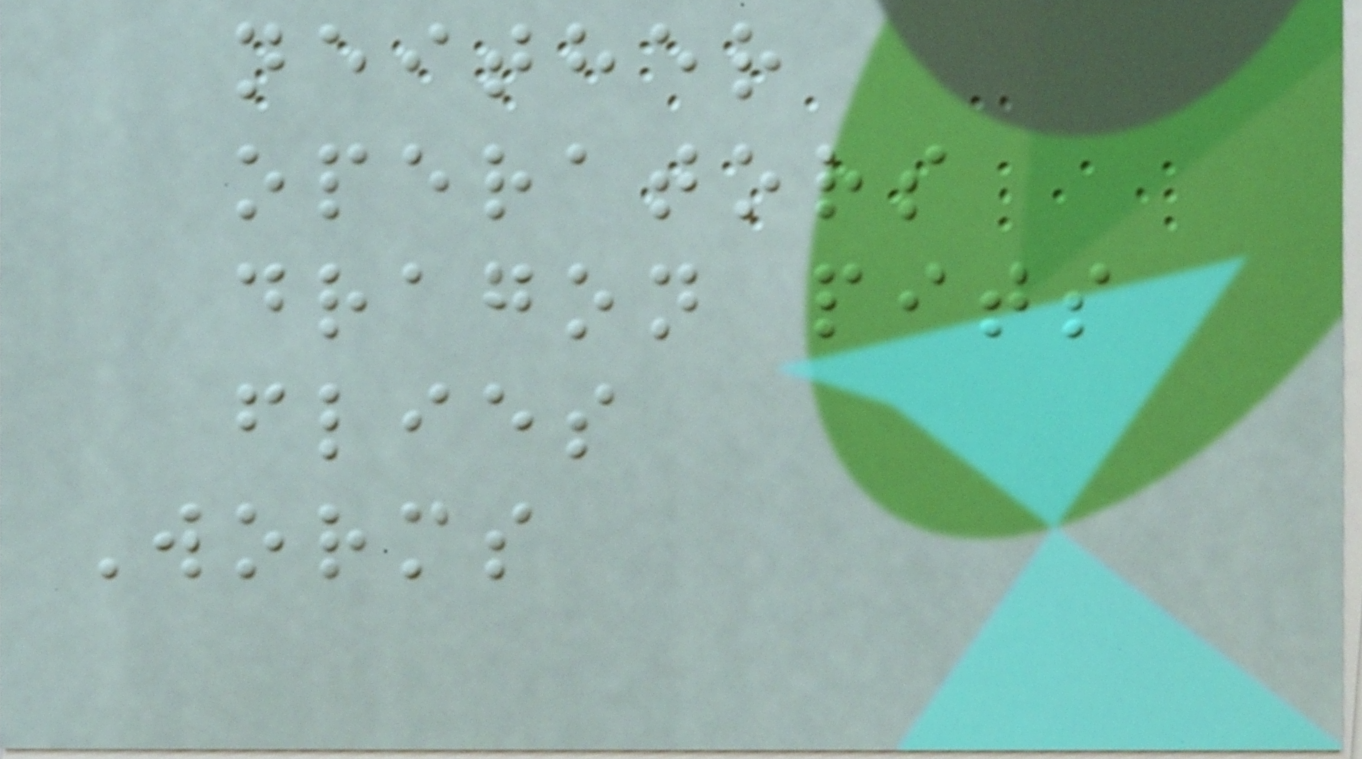neither
operators
dragon pits
flies
Worms
